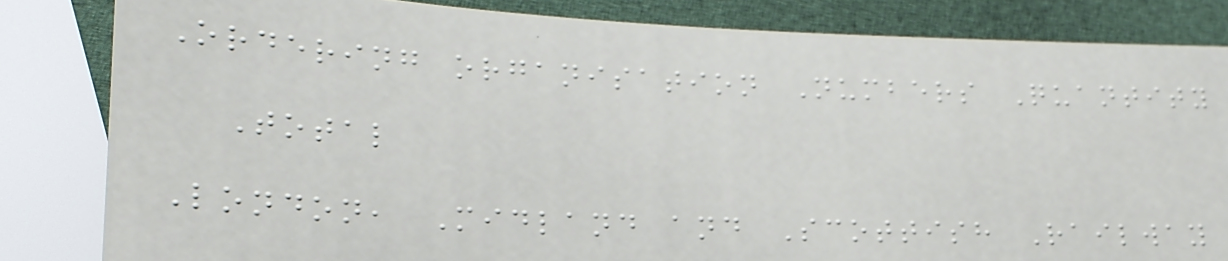Ordering organisation Numbers Quantity
Total
London, Midland and Scottish Railway
